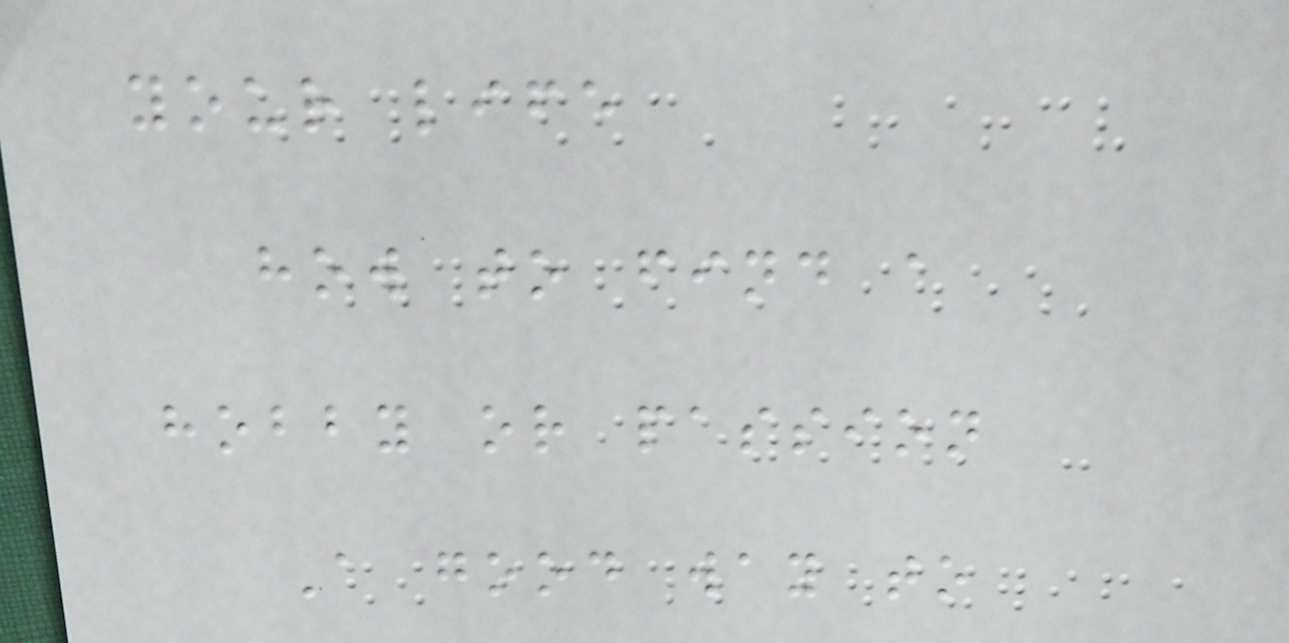your life
how to find a
hobby or passion
A good way to
